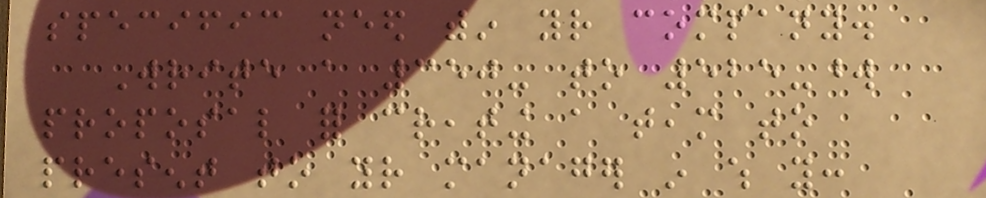specific need within your company.
Write a 350- to 525-word
proposal for creating a team to
present to your manager in which you:
